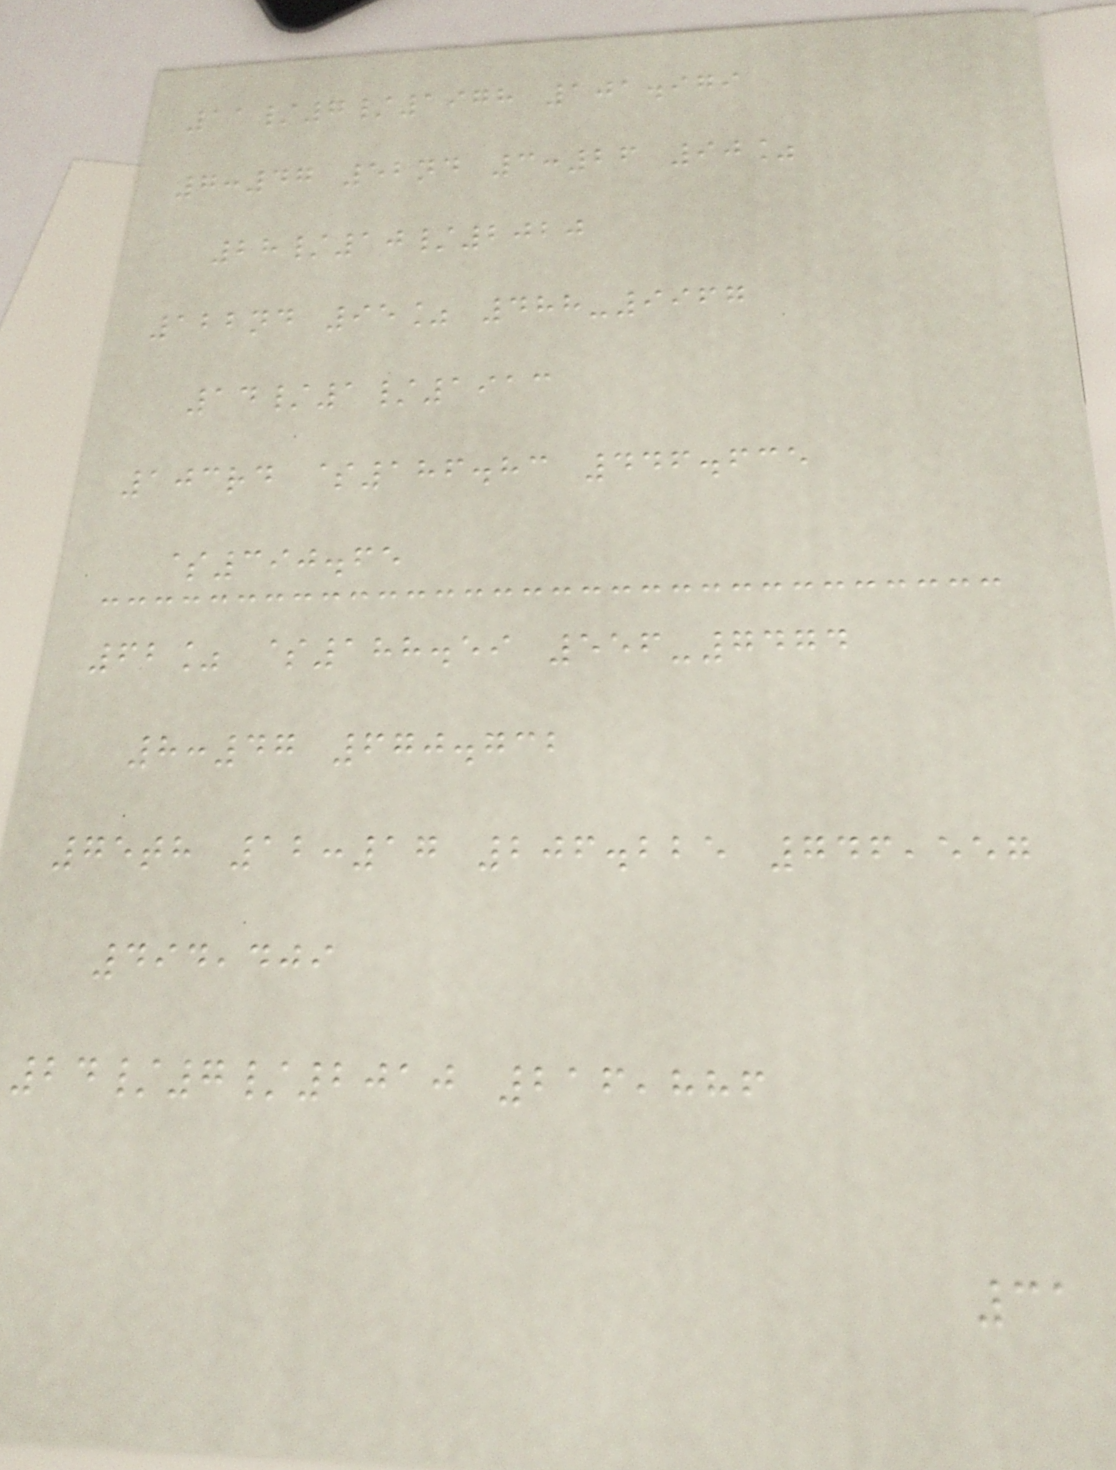11/7/1978 101.979
7:47 52nd 3:26 90%
28/10/2020
122nd 95% 488-9967
14/1/1913
103rd $186.83 446.635
$390.65
62% $188.59 556-7474
8:47 670.732
75th 12:17 206.225 746,557
494,409
24/7/2010 216,886
31
